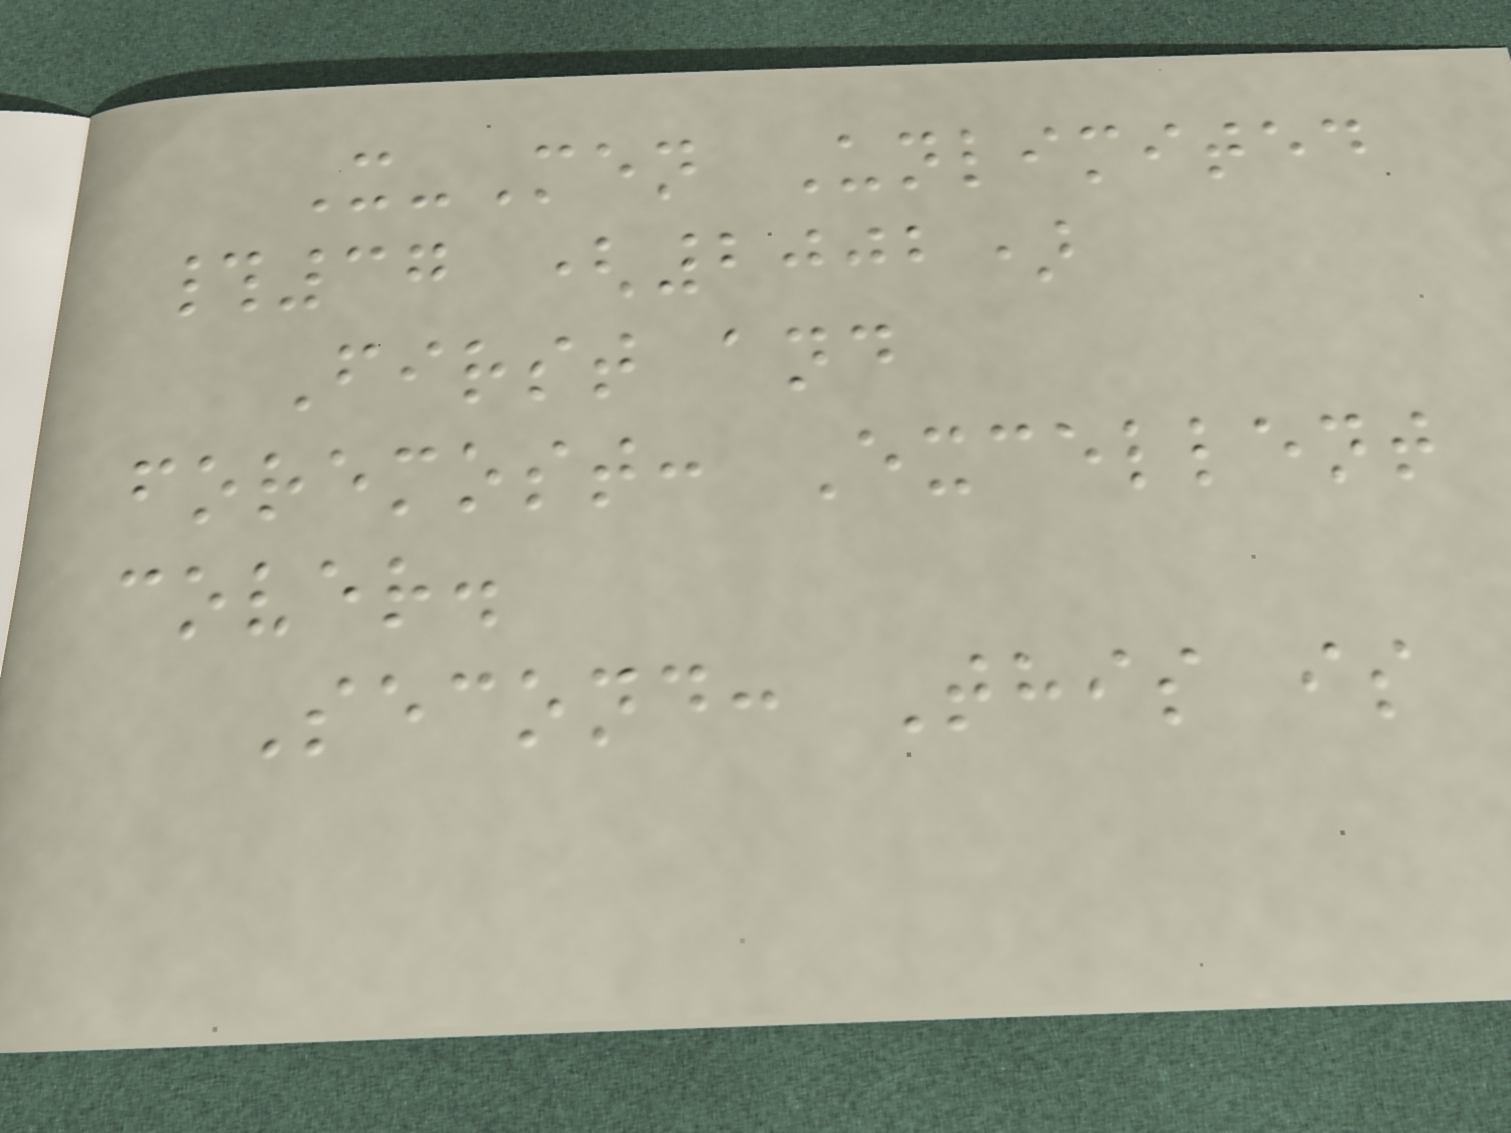X-Men Unlimited
#37 (2002)
First and
foremost: Excellent
cover.
Second: This is
